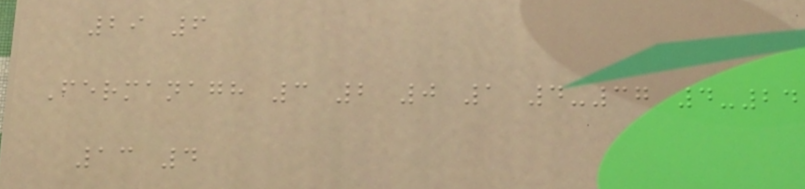29 6
Fermanagh 3 2 0 1 4-37 4-24
13 4
